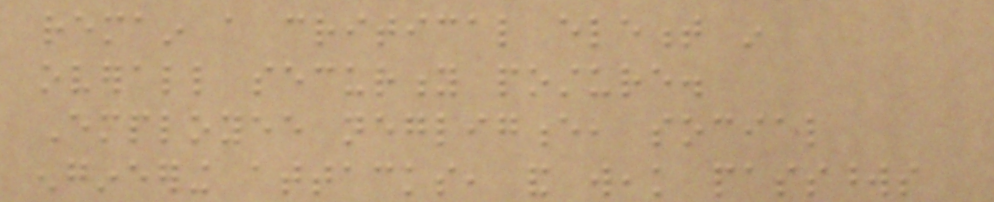remain a critical element in
overall security posture.
Employee negligence, social
engineering attacks, and weak passwords
